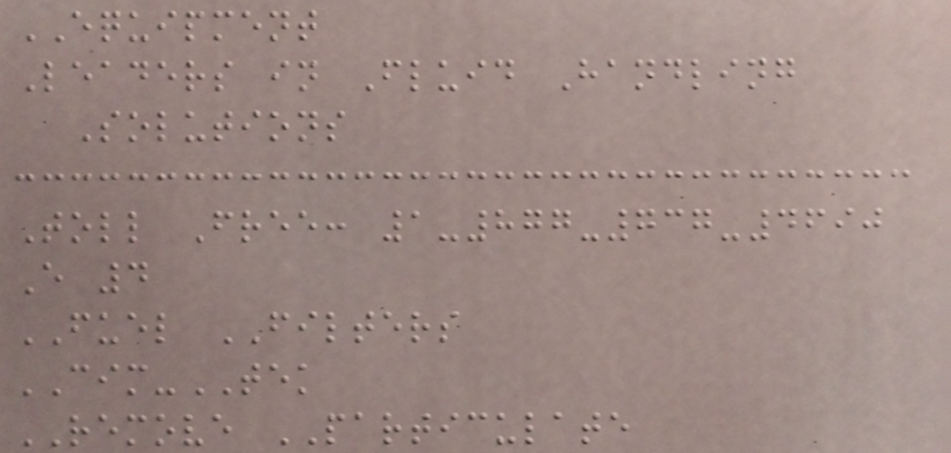EQUIPMENT
Leaders in Fluid Handling
Solutions
Toll Free: 1-877-737-4690
E 4
FUEL FILTERS
CIM-TEK
REMOVE PARTICULATE
